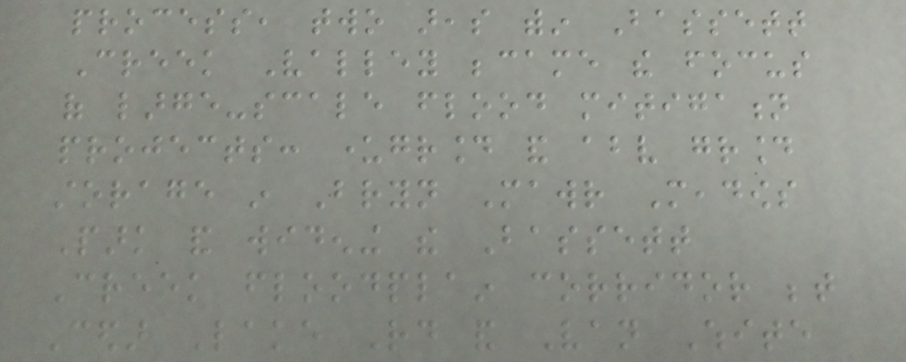process, two areas within Bassett
Creek Valley became the focus
of large-scale flood mitigation
projects: underground and above ground
storage in Bryn Mawr Meadows
Park and widening the Bassett
Creek floodplain corridor between
Cedar Lake Rd and Van White
